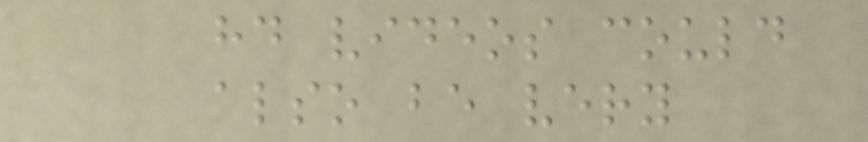hd videos could
also be very
